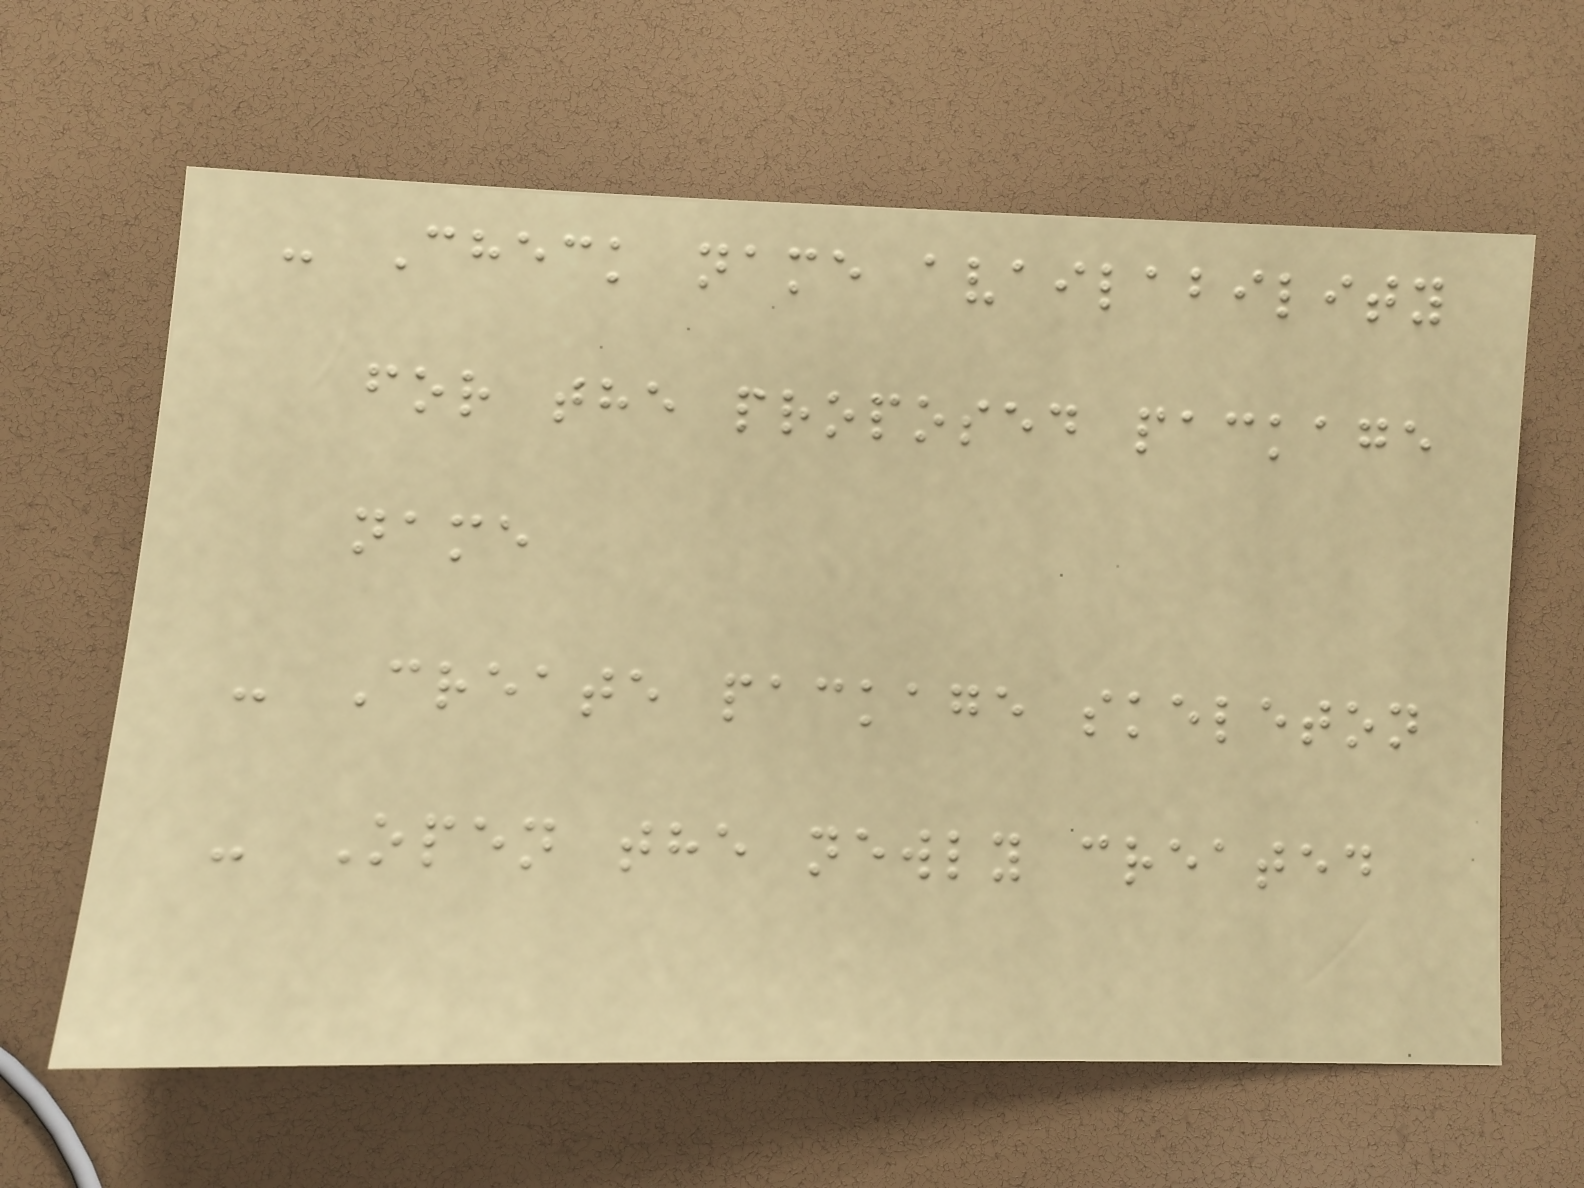- Check name availability
for the proposed package
name
- Create package skeleton
- Open the newly created
